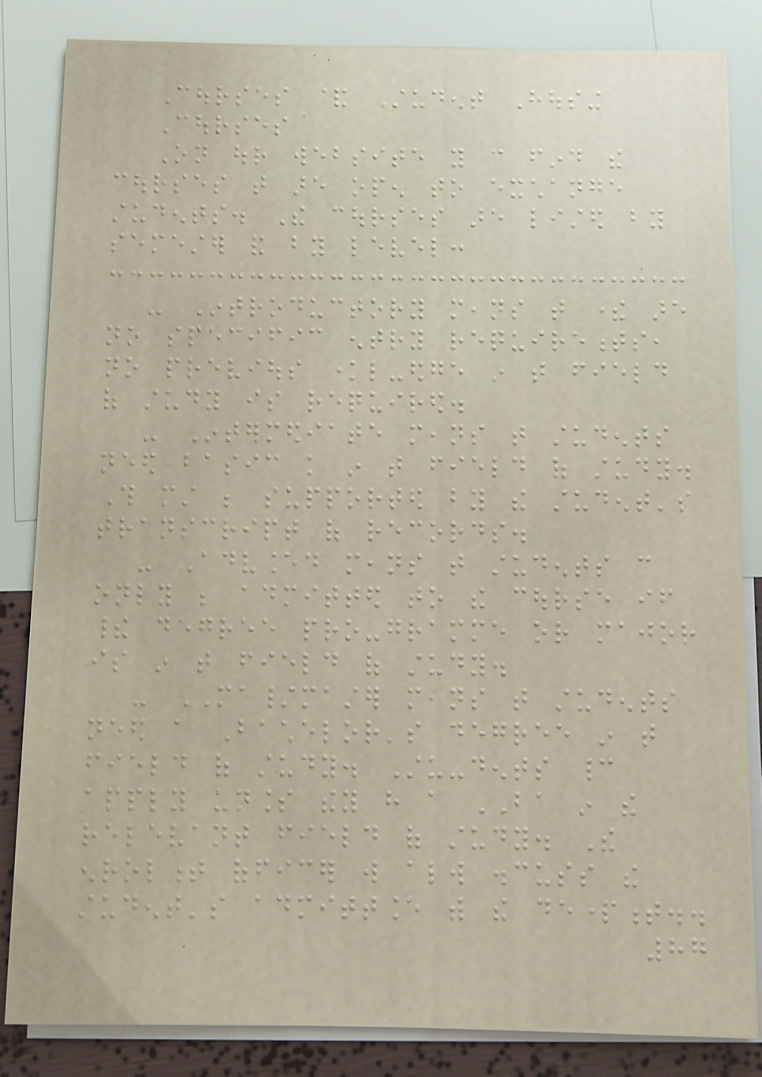Courses & Student Housing
Courses
On our website you can find the
courses that are open to exchange
students. The courses are listed by
semester and by level:
- Introductory means that there are
no specific entry requirements,
no previous knowl-edge in that field
of study is required.
- Intermediate means that students
need basic knowledge in that field of study.
This must be supported by the student's
transcript of records.
- Advanced means that students can
only be admitted to the course if
their degree pro-gramme or major
is in that field of study.
- MA/master means that students
need a Bachelor's degree in that
field of study. Stu-dents cannot
apply unless they have a BA in the
relevant field of study. The
enrolment officer will always discuss the
student's admittance with the department..
87
